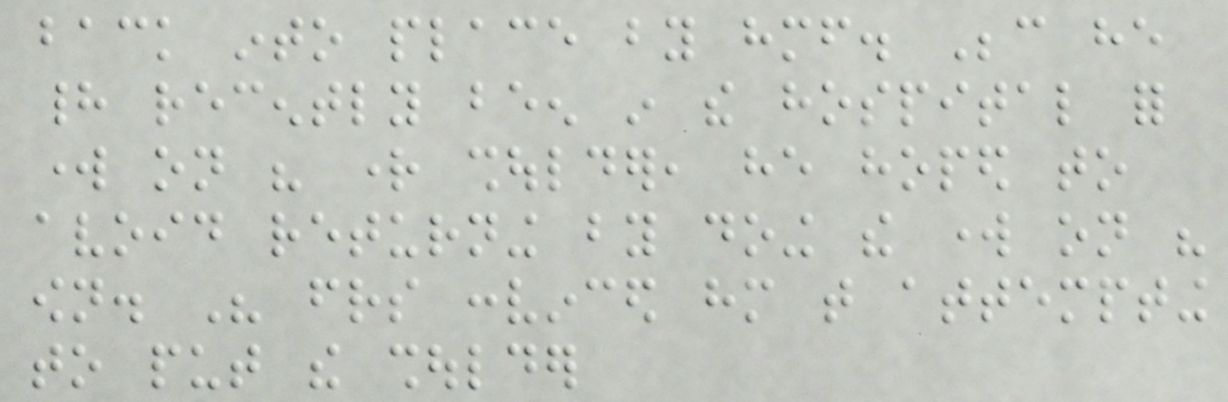back into place by himself. Because he
had recently been in the hospital for
work on his right shoulder, he hoped to
avoid returning by doing the work on his
own. His friends convinced him that attempting
to put the shoulder
